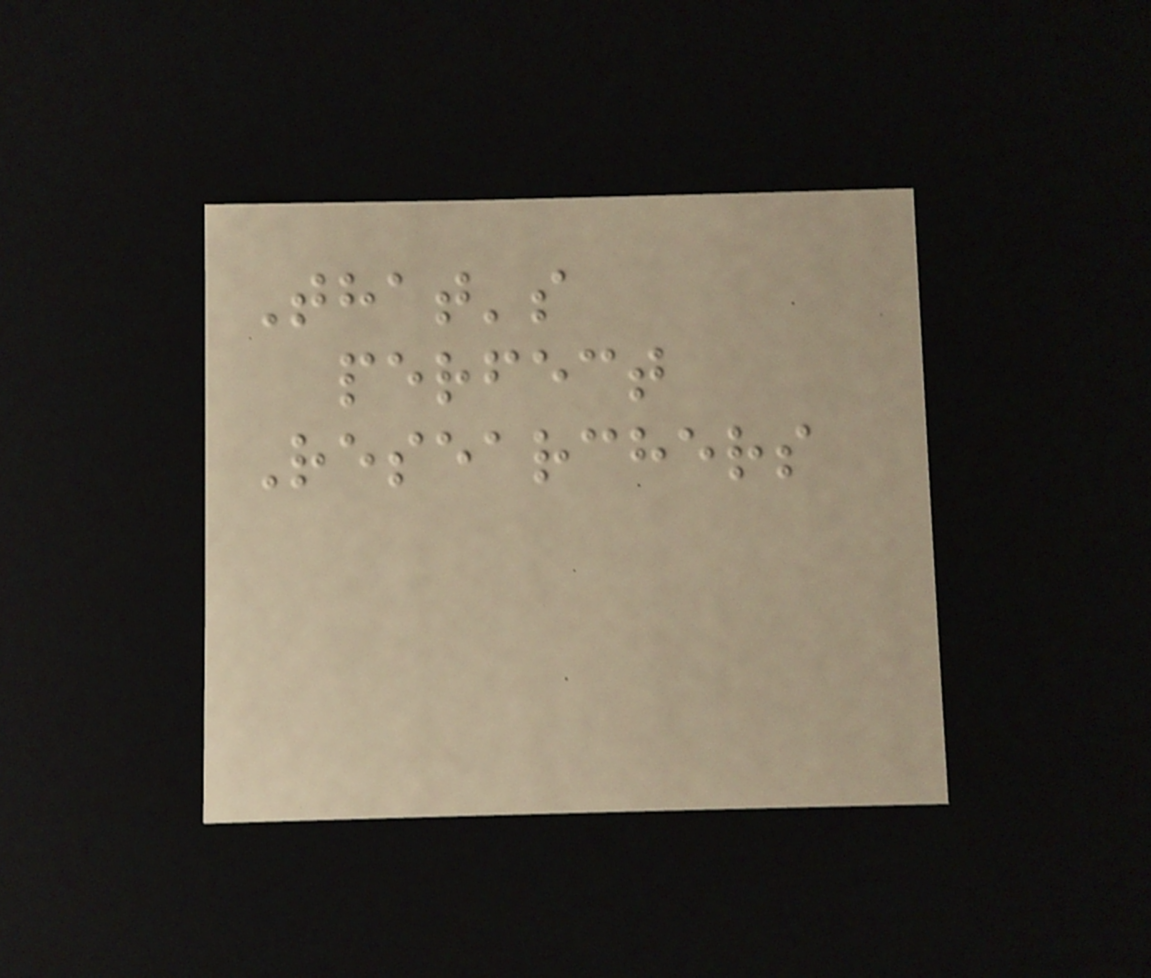That's
perfect
Researchers
